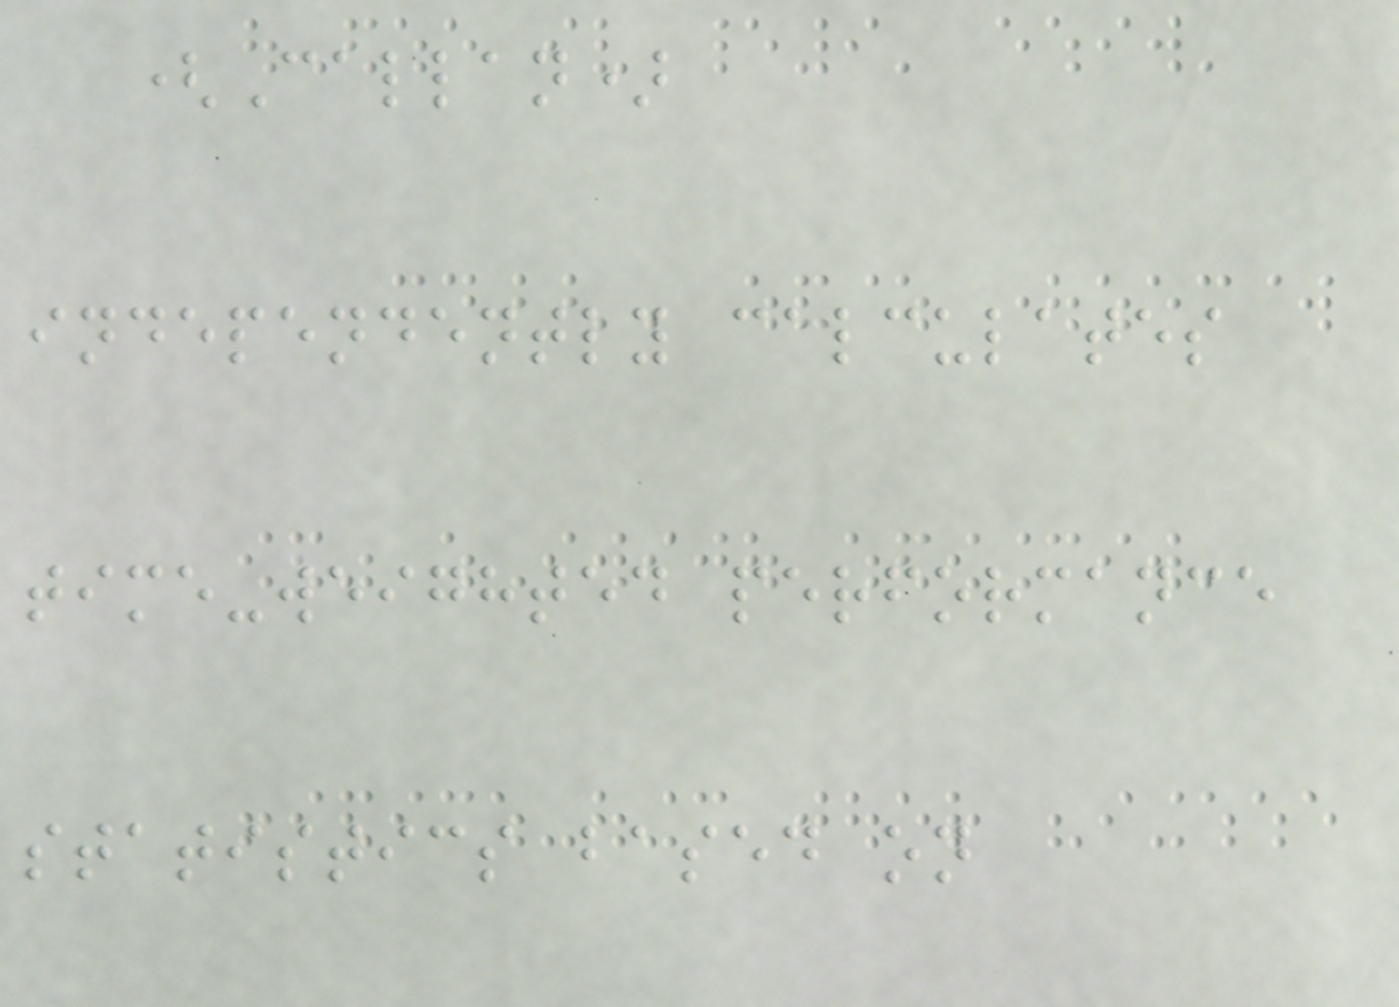(Callan)
independently calculates
time-weighted performance
statistics based on
